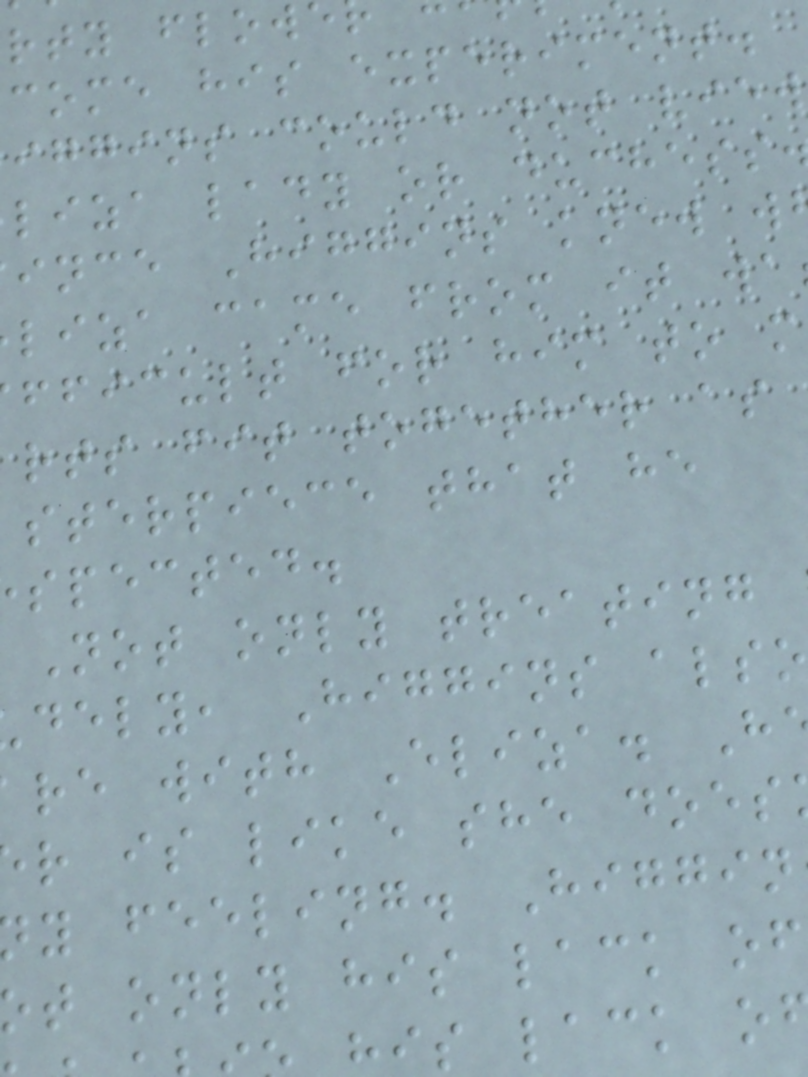rty flow
come his experiment.
iggins could not view
liza lady or duchess
ince Higgins knew w
liza came from it wa
fficult for him to m
rts fit together as
sterpiece that he
spected.
Not only treating
dely, Higgins also
re with Eliza. H
r is like she does
y feeling. Higgin
t only his lack of
is lack o
